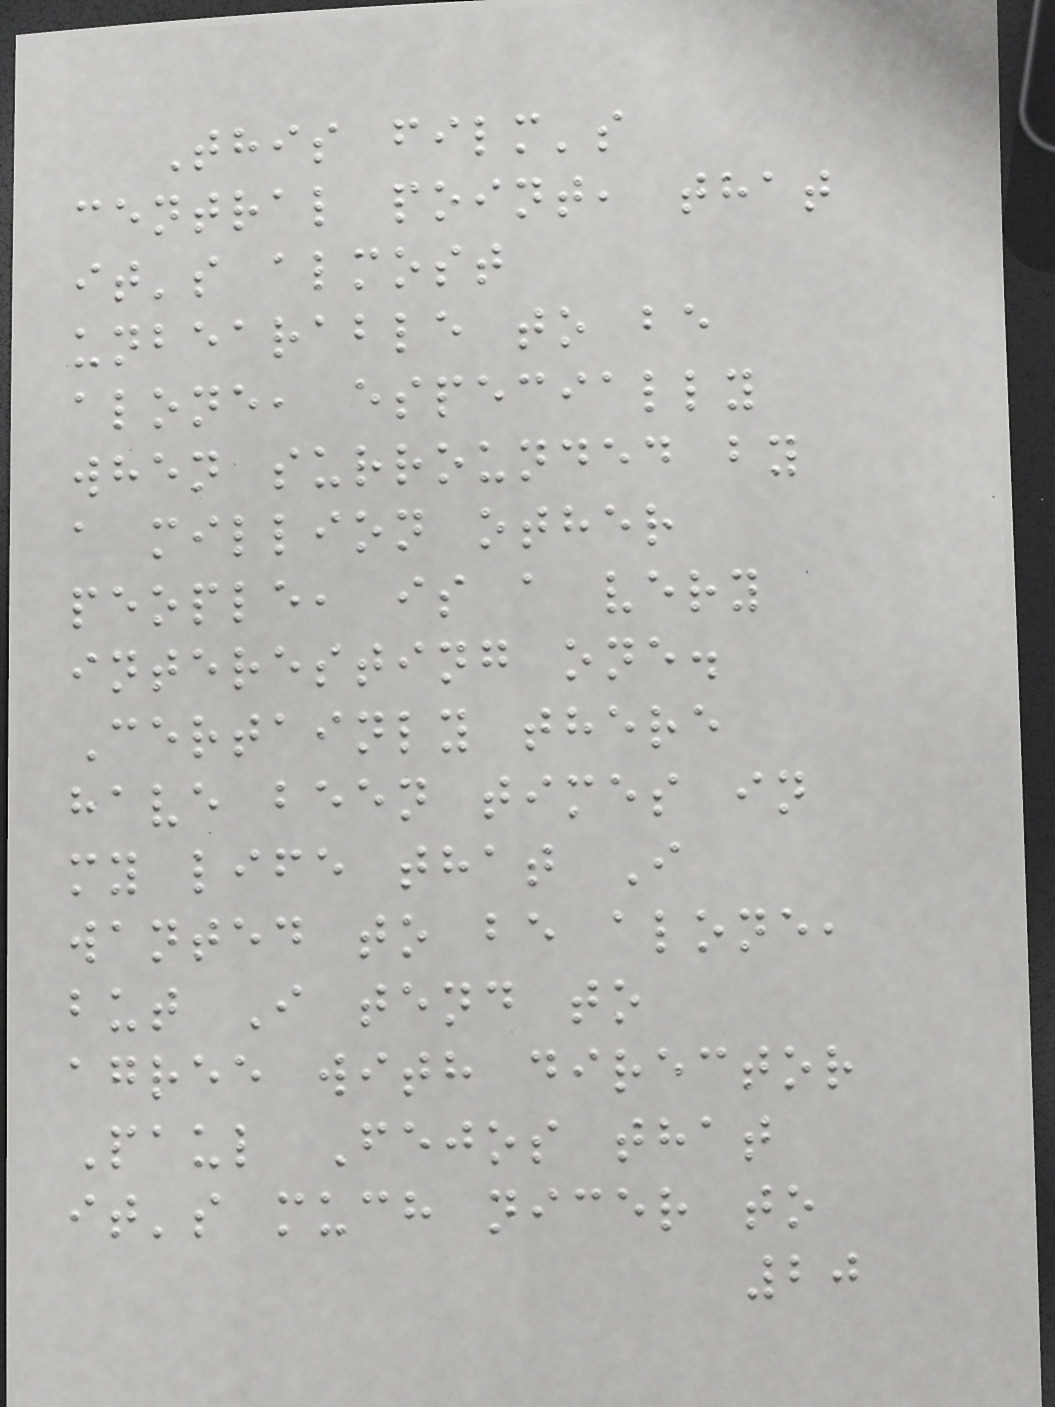This film's
central point, that
it's almost
unbearable to be
alone, especially
when surrounded by
a million other
people, is a very
interesting one.
Certainly there
have been times in
my life that I
wanted to be alone,
but I tend to
agree with director
Paul Fejos that
it's much nicer to
20
